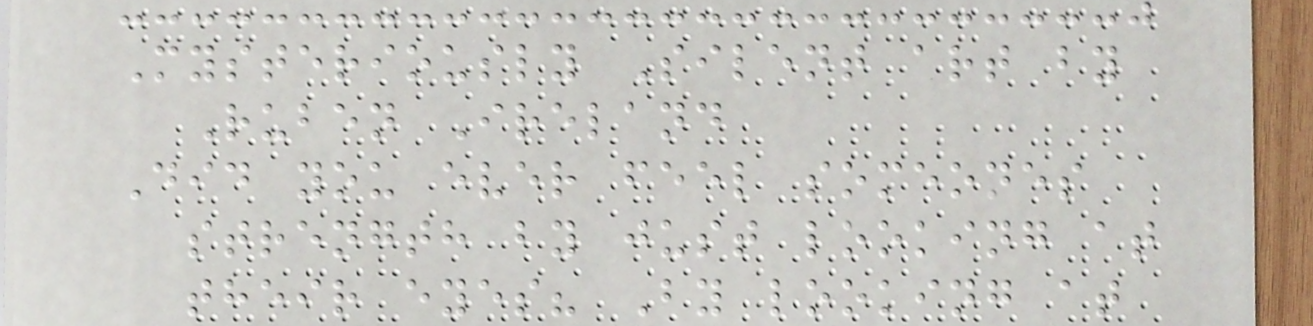Mysteriously Silent art by
Ruben Ireland
Did you ever feel someones
strength by just looking at
their eyes? By looking at
